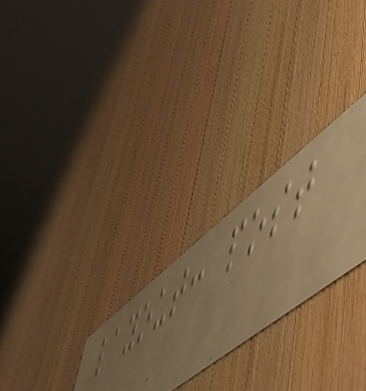layout: post
